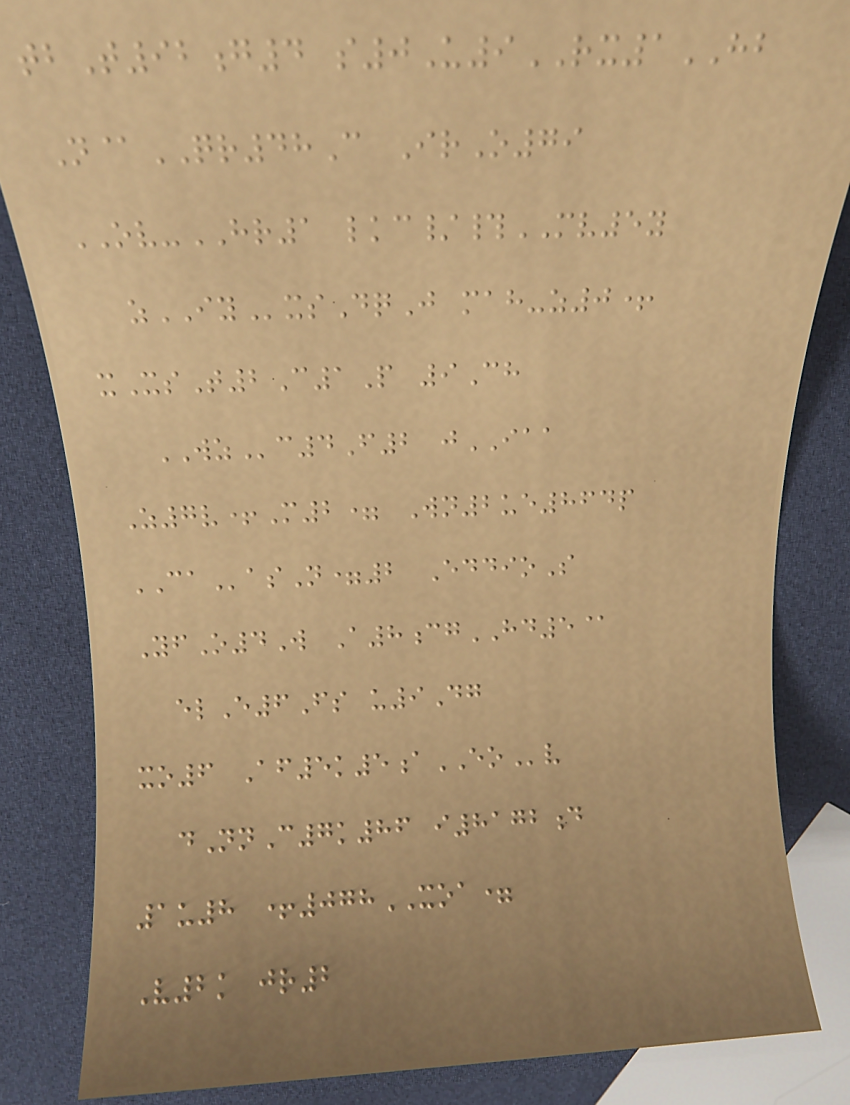tbT92g4 s0U9RX1HB
N@QR48C IrO79
OV-HR1 lkc/#MV5y
zIYxsDqJ mah-z0+
xXsT2C1P 9Ch
WZc4F2 jIAA
Z7v+M2= Wn2ue864p
CAasN=2 EddioS
YfO4W A8cgHD5@
elE6Fs u9Dg
xo6 Af5k5aEOv
dNnC7k86 i8172d
1u8 +078XOA=
V2k jr2
